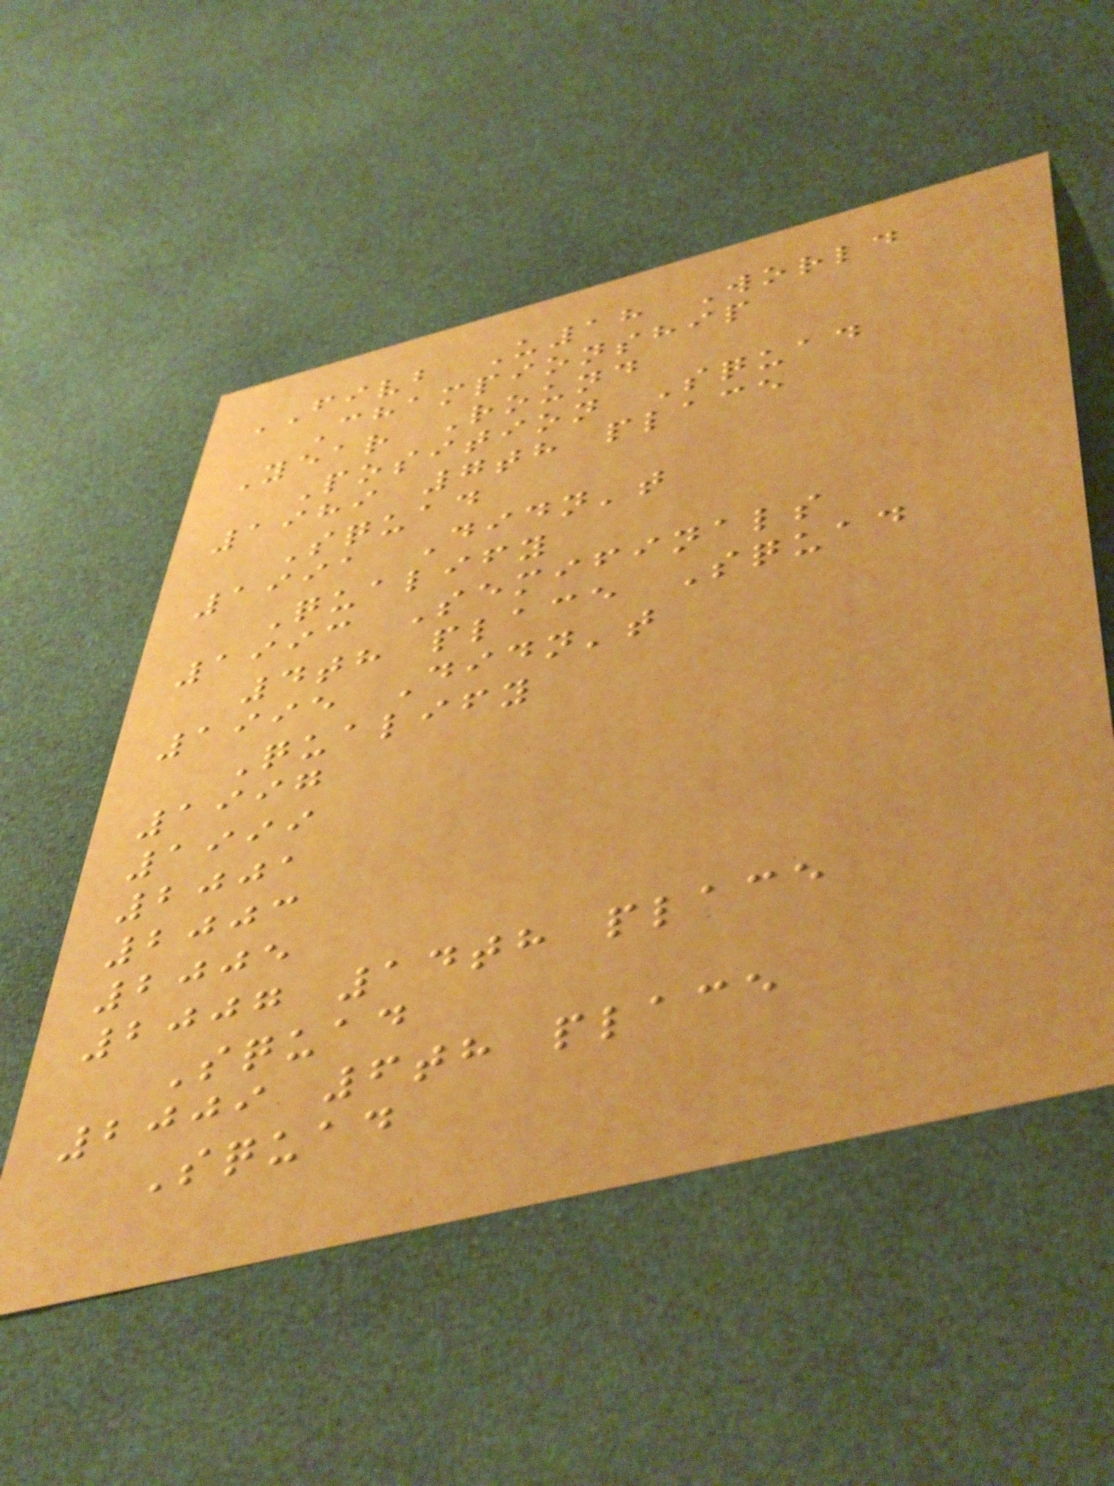FIVB U18 World
Championship
Year Round
Position Squad
1989 7th place
Squad
1991 Didn't
Qualify
1993 Semifinals
4th place Squad
1995 Didn't
Qualify
1997
1999
2001
2003
2005
2007 14th place
Squad
2009 6th place
Squad
